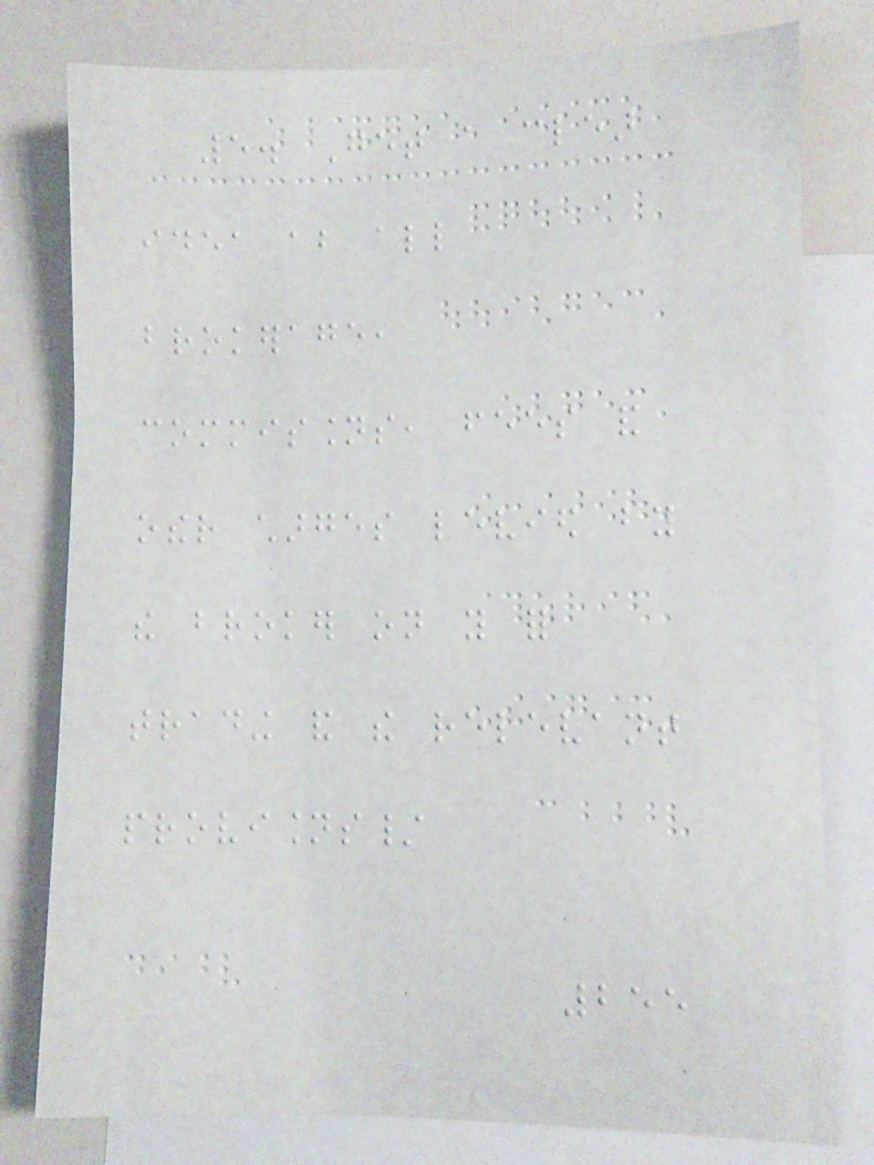5. Get a clear
idea about all
brokerage,
commissions, fees and
other charges levied by
the broker on you for
trading and the relevant
provisions/
255
